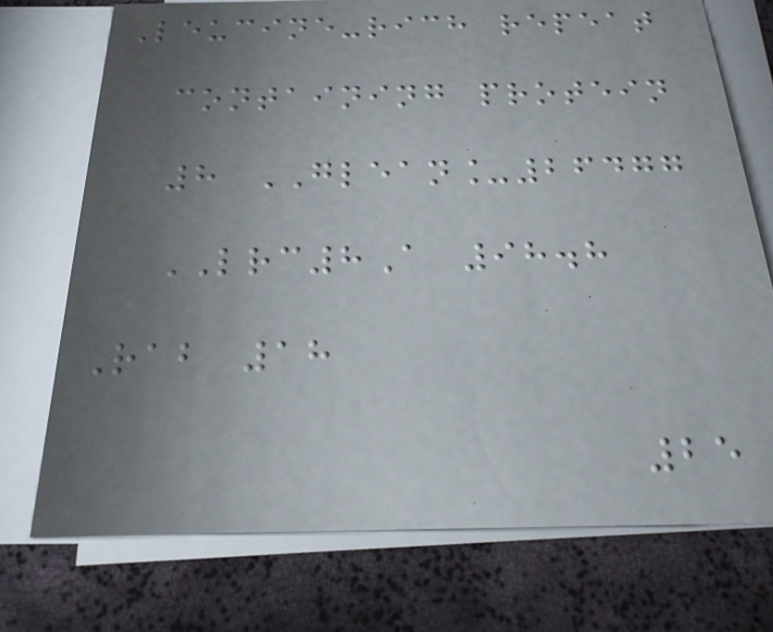Leucine-rich repeat
containing protein
8 GLEAN_26477
LRC8A 98.8
Rab 18
25
